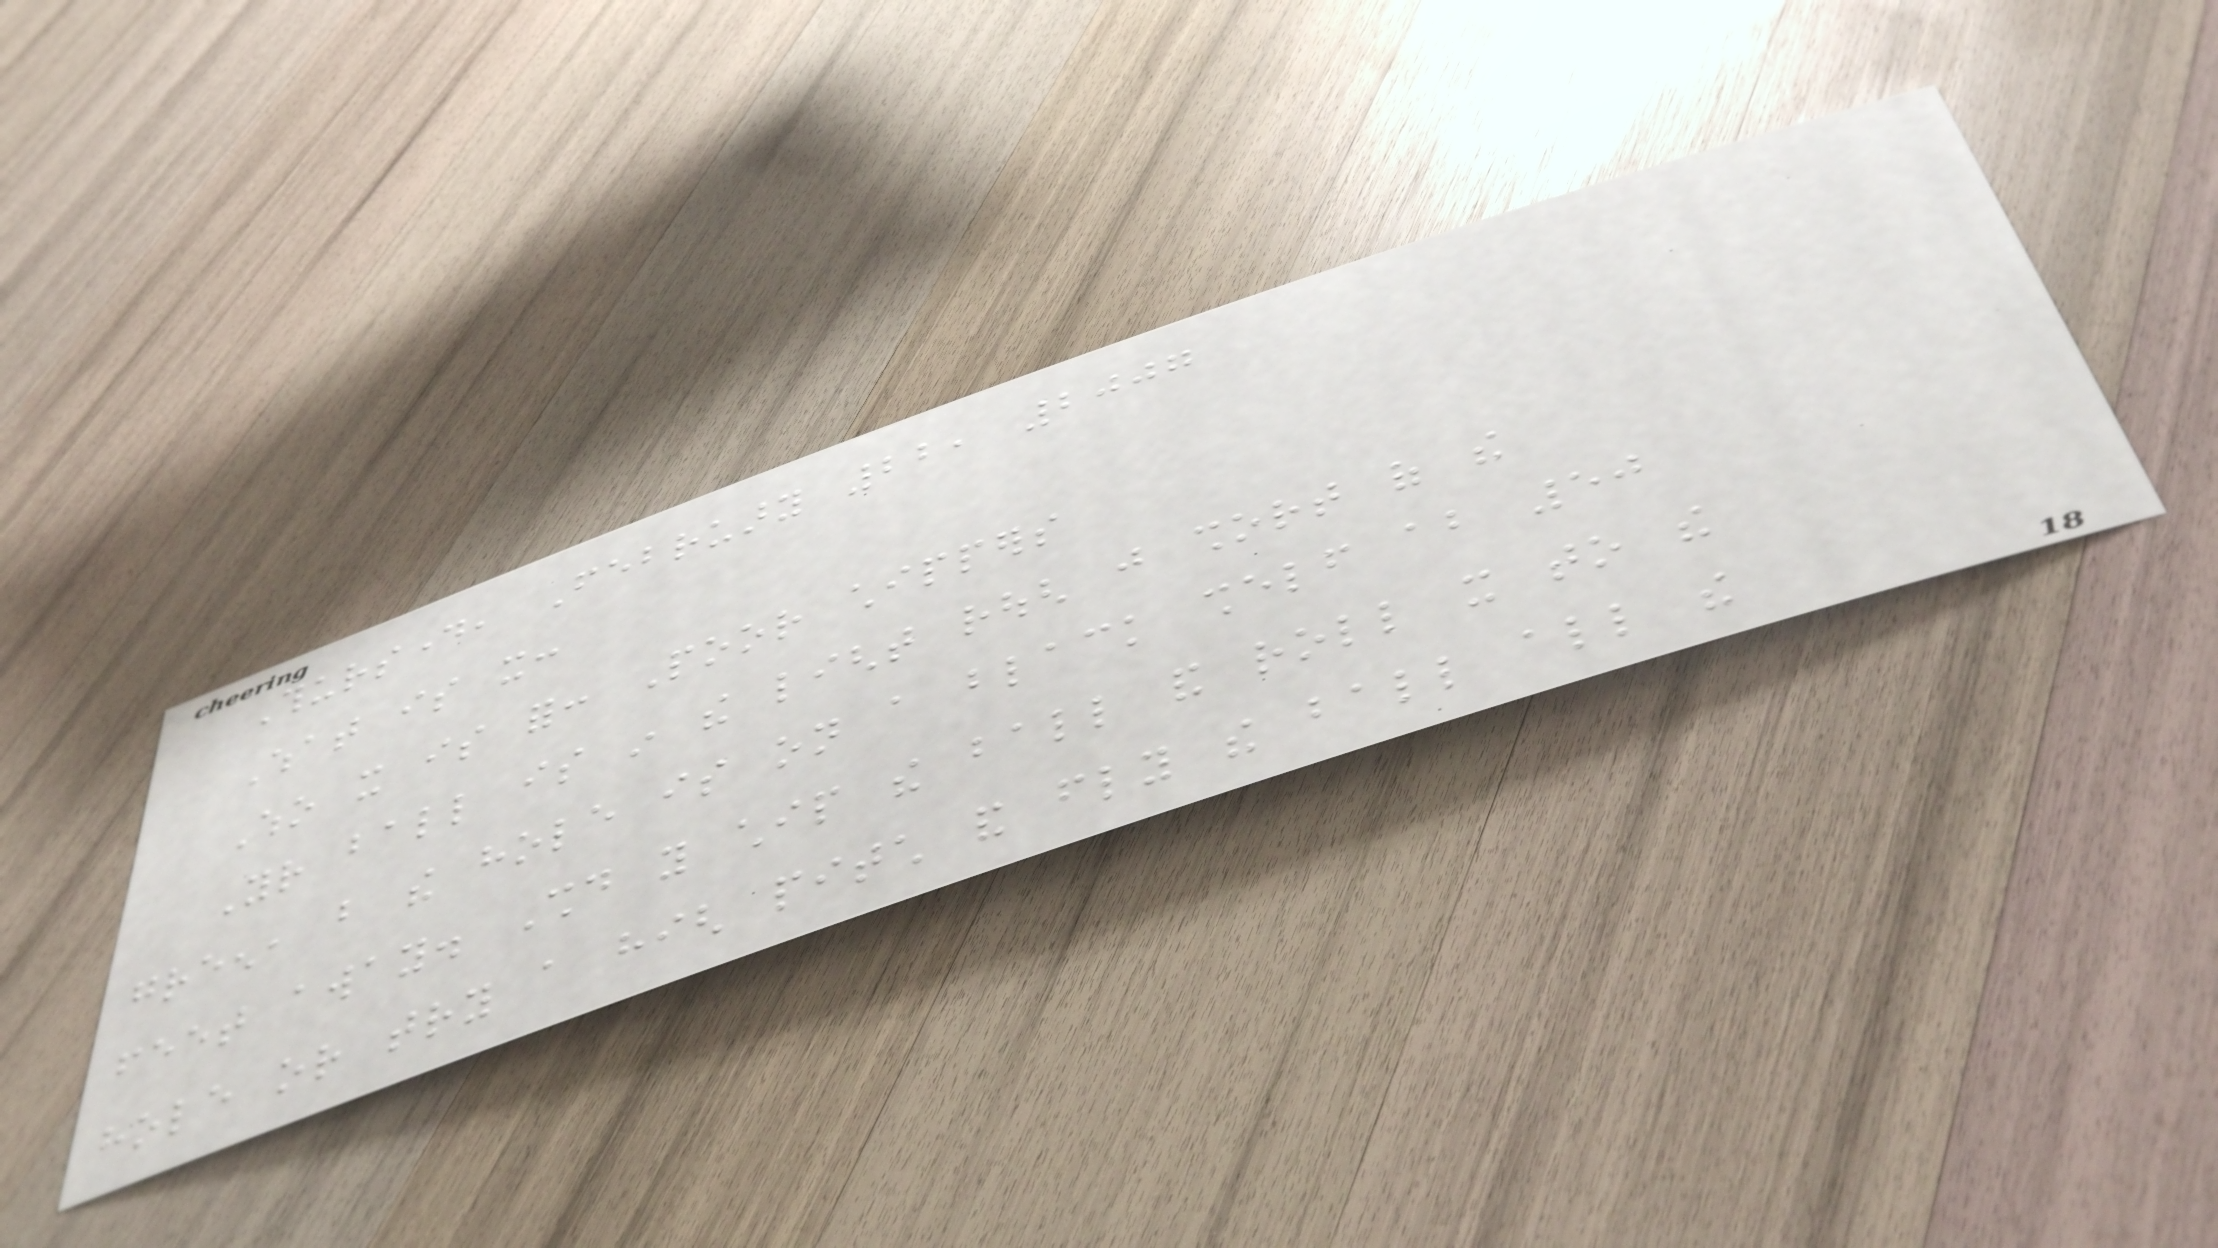Thursday, February 22, 2007
What is it:
Who it is for: Poor chippers
Your ball is in the light rough just short of the
green, but the hole is on a black shelf about 50
feet away. Should you chip the ball and roll it to the
hole or try a high pitch and fly the ball all the
